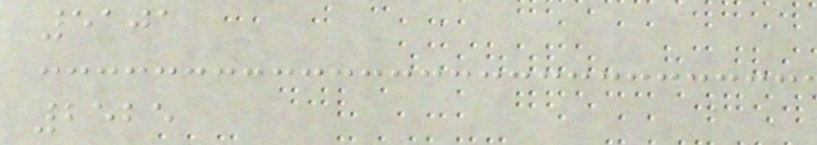5101
2525
